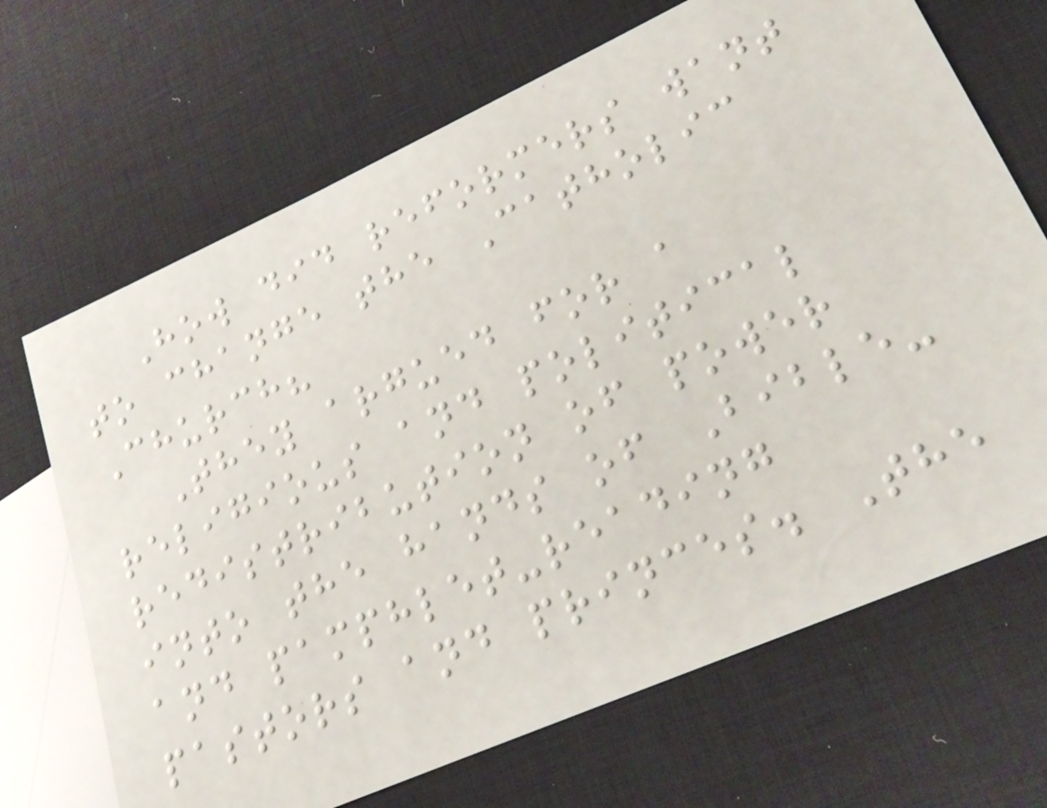How did reformers want
to change the Catholic
Church?
They argued for a
religious and political
redistribution of power
into the hands of Bible-
and pamphlet-reading
pastors and princes. The
